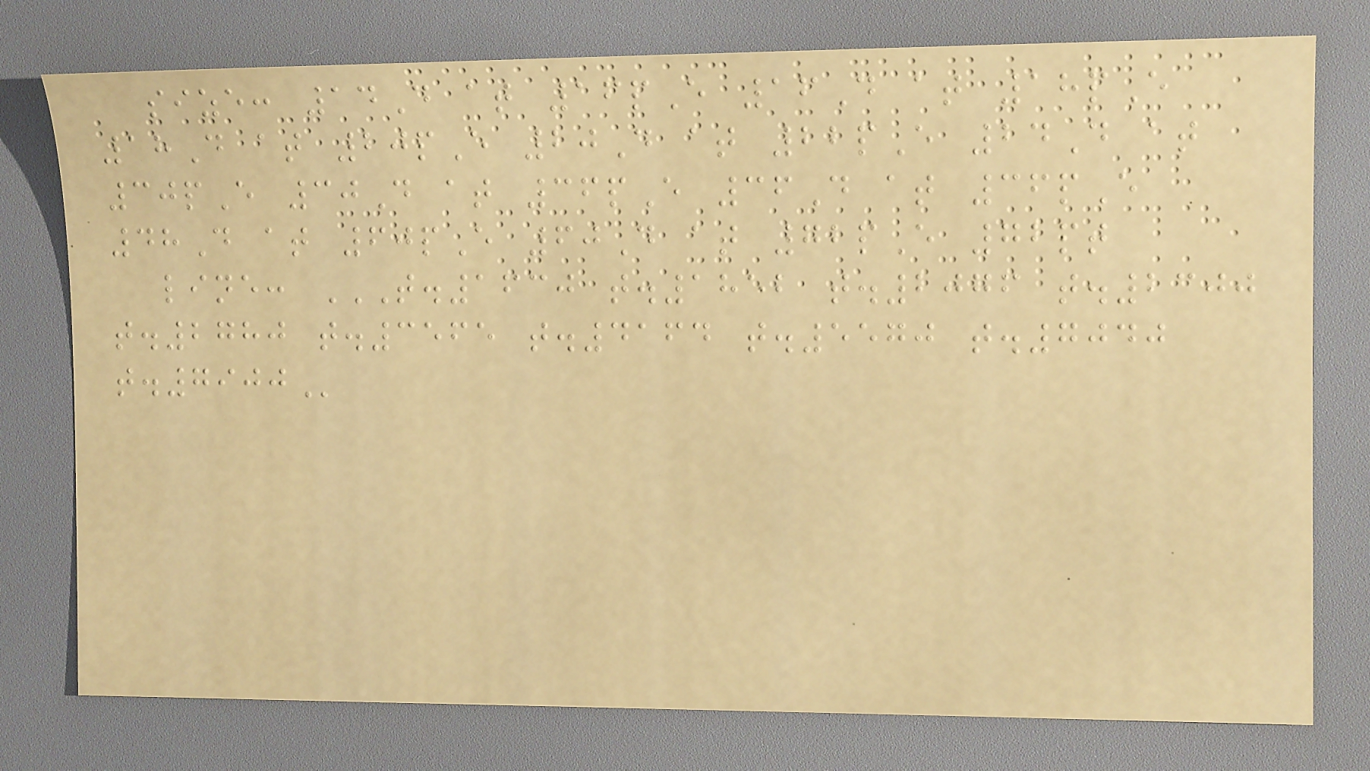size: 14D at 16pE 16D at 18pE
18D at 20pE 20D at 22pE 24D at
30pE 30D at 36pE 36D at 36pE
48D at 60pE 60D at 72pE 72pt
line: T.1630 T.1852 T.2076 T.2300
T.2780 T.3565 T.4164 T.5570 T.7040
T.7900
